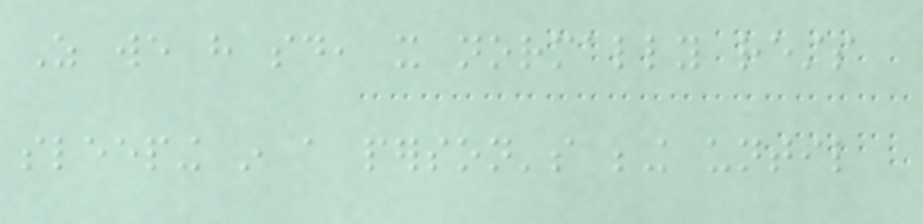As we have said, it normally rests
sleeping in a person's being until
